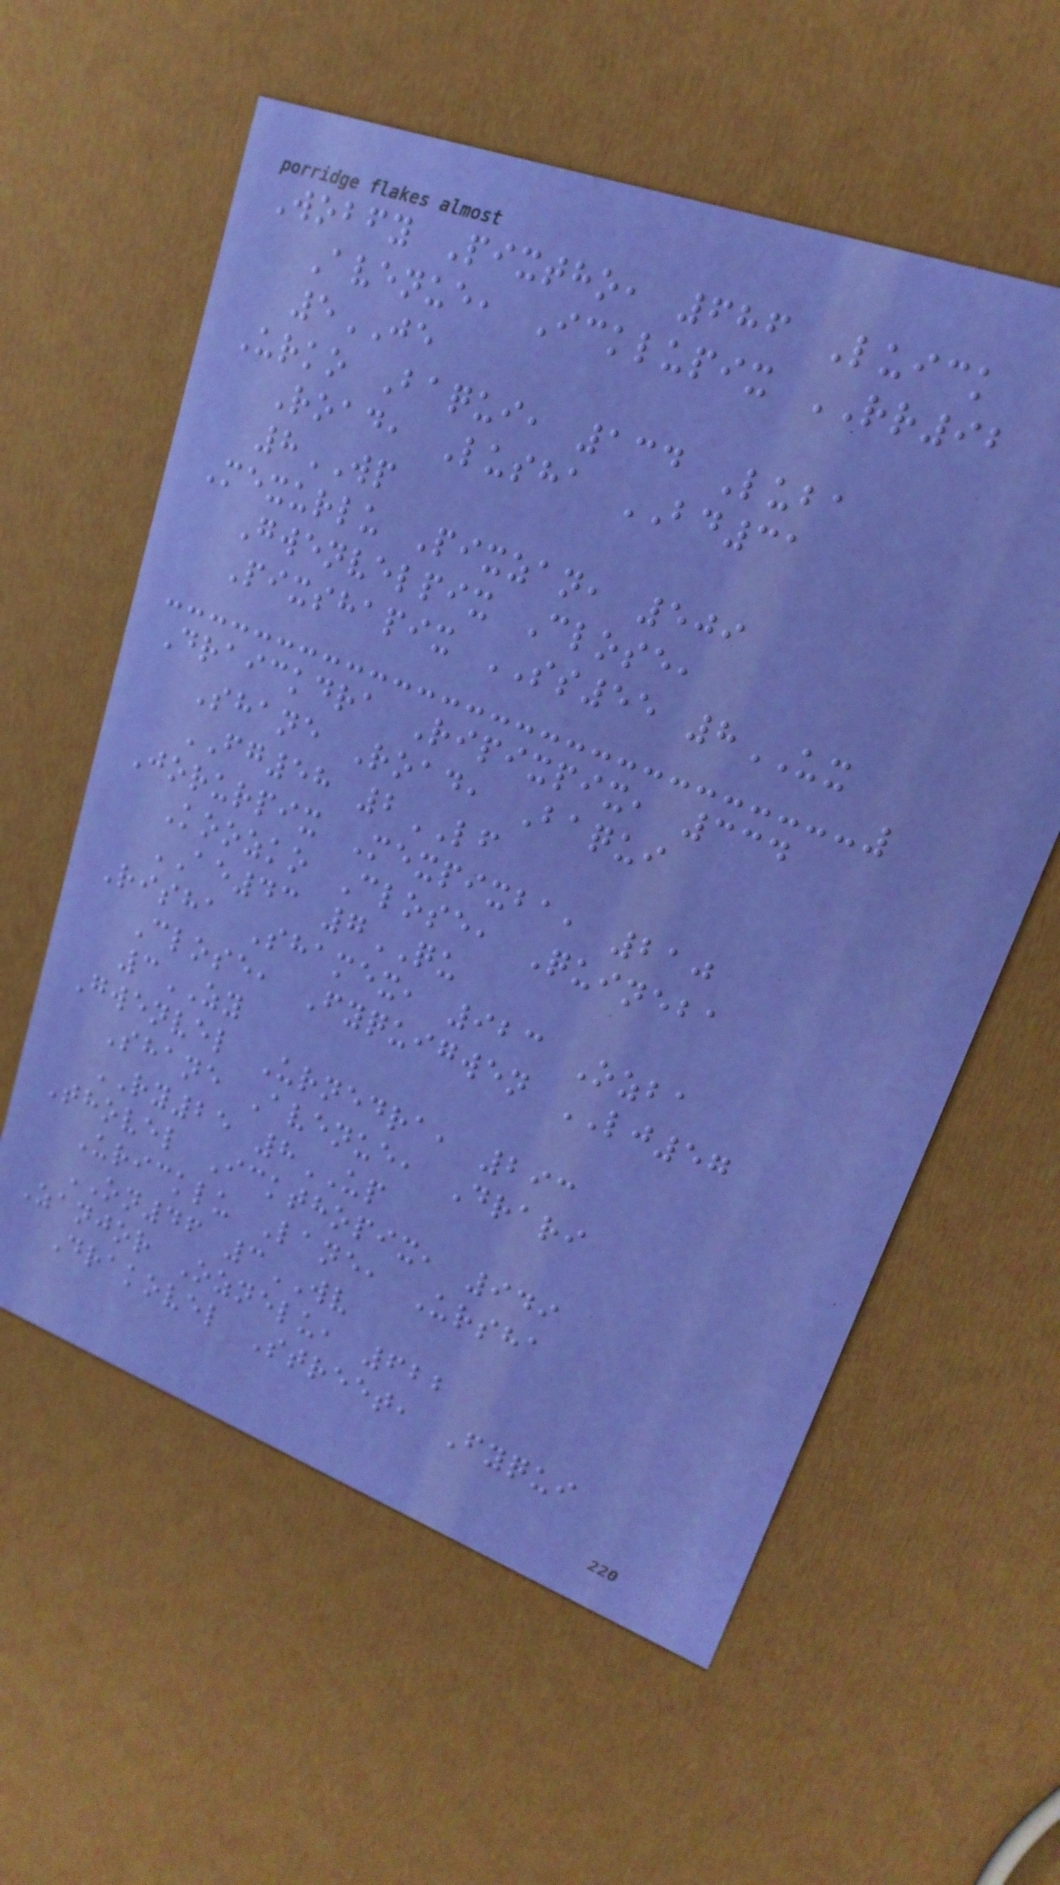Wobfy Pixtho, 686 Luick
Avenue, Icklupix RR92
5JE
Urko Baqui, 134 Luba
Road, Lusha BD31
8WP
Mexurlu Pixzan, 509
Gwenvelpix Close,
Pixshapix SS55 8UX
Draickdra Ripixpix, 334
Shane Road, Baqui
FG58 2LF
Jorurpix Mexpixba, 210
Koozko Close, Quineba
AE43 7QU
Risha Shamex, 923 Ozba
Close, Fyquigwen LJ57
3ZY
Gwenvel Urnedra, 293
Shane Avenue, Drari
RY25 8UP
Thovel Ickthopix, 949
Uricklu Lane, Ursha
ON46 3WV
Zanjor Oznelu, 622
Drakovel Street, Fyqui
